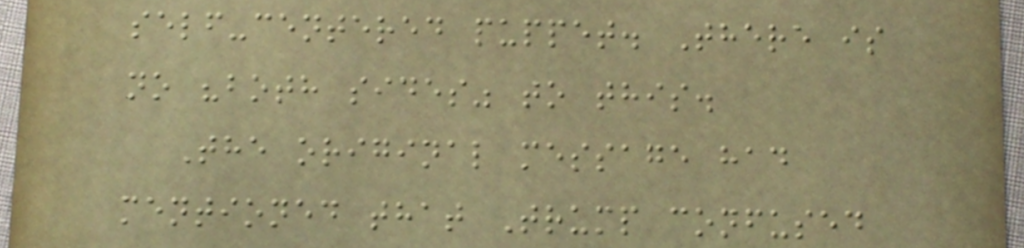self-centered puppet. There is
no "both sides" to this.
The original message had
mentioned that Trump confused
